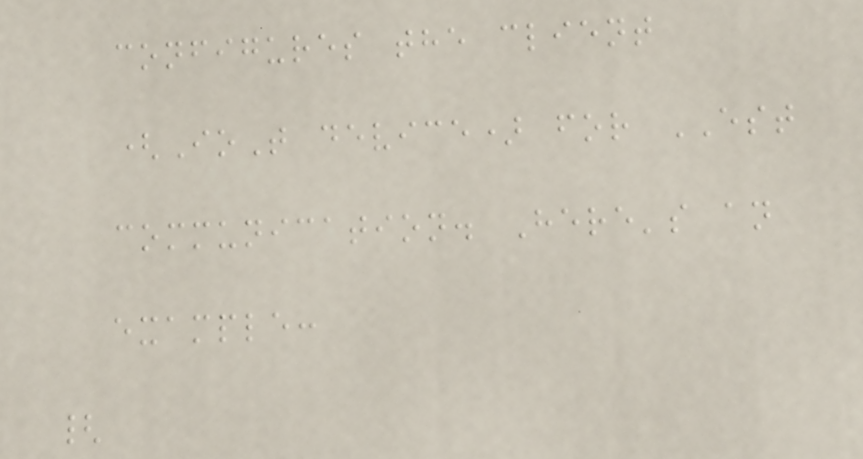configures the client
(IoT device) for EST
communication. Here's an
example:
{
